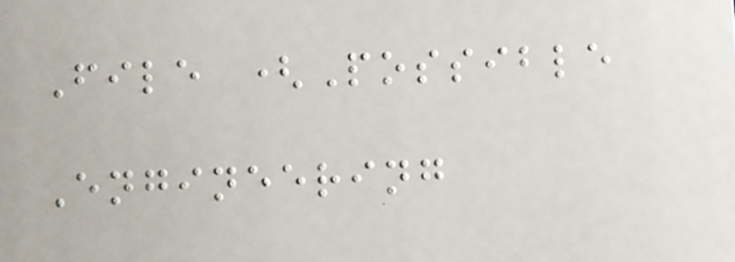File (Possible
Engineering
